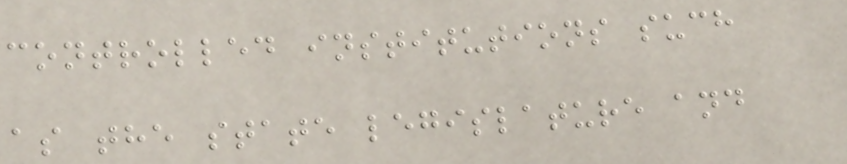controlled institutions such
as the state legislature and
